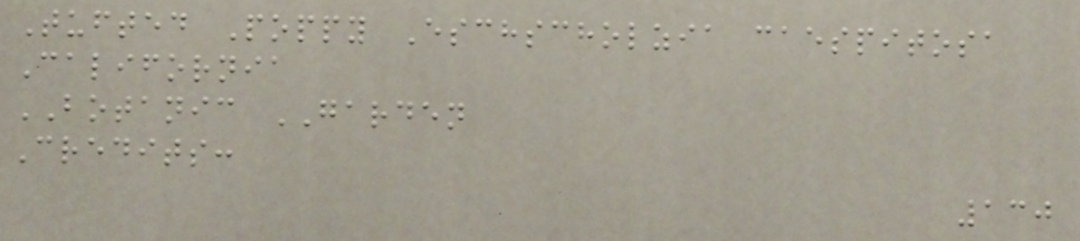Tufted Poppy Eschscholzia caespitosa
California
BOTANIC GARDEN
Credits:
130
